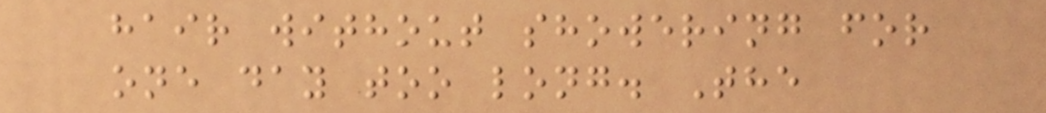hair without showering for
one day too long. The
